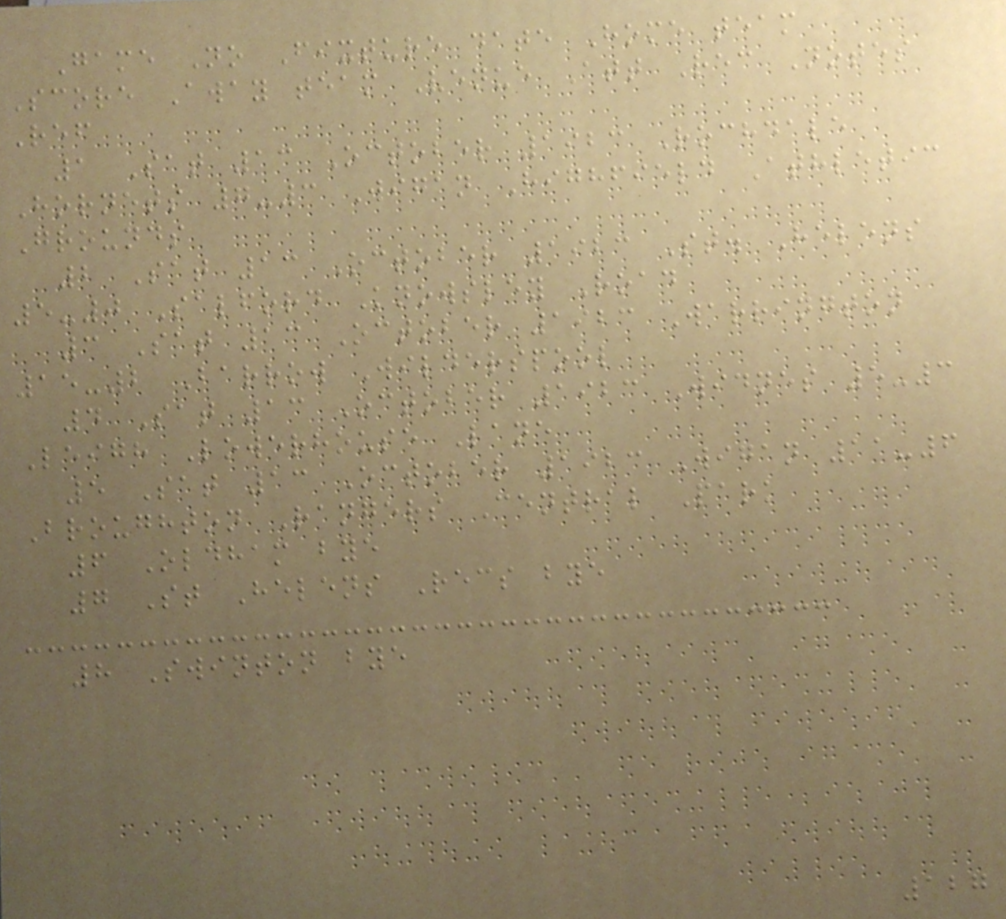Game No Fixture date Home team
Score Away team Venue Att Rec Notes
Ref
1 Sat 13 October 1923 Rochdale
Hornets 7-3 Wigan Highfield Athletic
Grounds
2 Sat 13 October 1923 St. Helens
5-0 Salford Knowsley Road
3 Sat 13 October 1923 Warrington
15-2 Barrow Wilderspool
4 Sat 13 October 1923 Widnes 5-3
Leigh Lowerhouse Lane
5 Sat 13 October 1923 Wigan 11-6
Broughton Rangers Central Park
6 Oldham bye
7 St Helens Recs bye
8 Swinton bye
127
